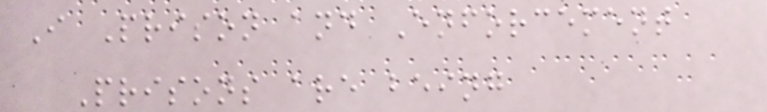I Prison and Enforcement
Prisons are being
